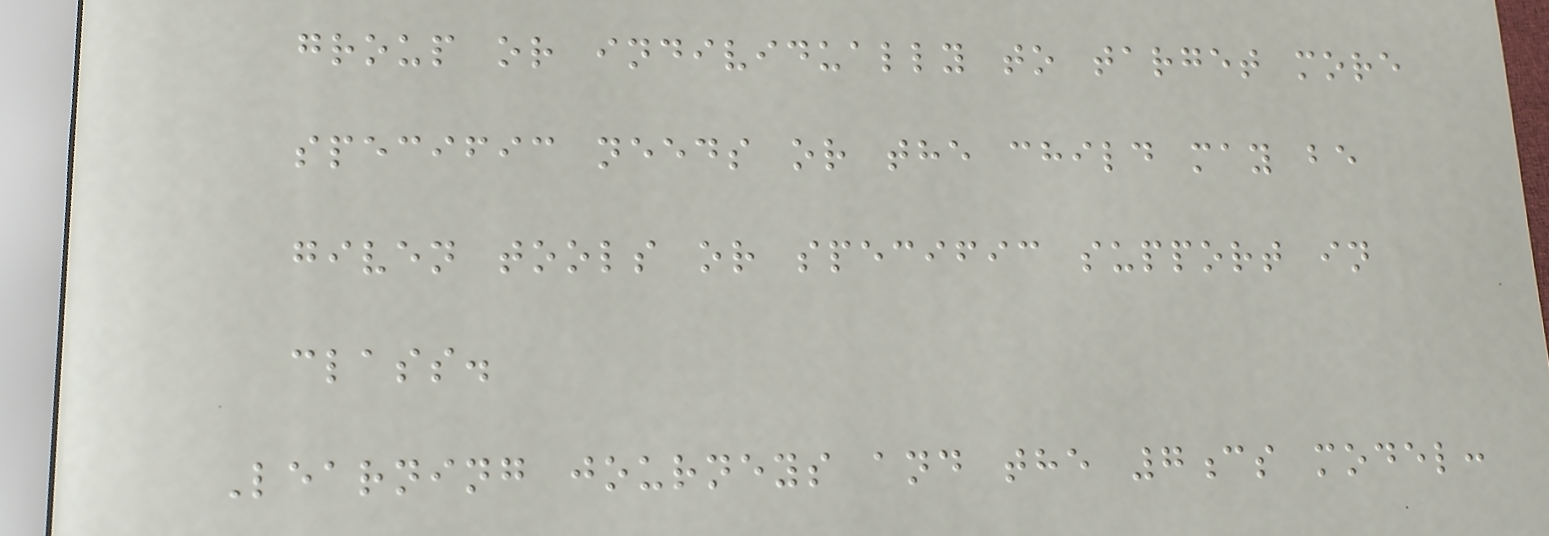group or individually to target more
specific needs or the child may be
given tools or specific support in
class.
Learning journeys and the 7cs model:
